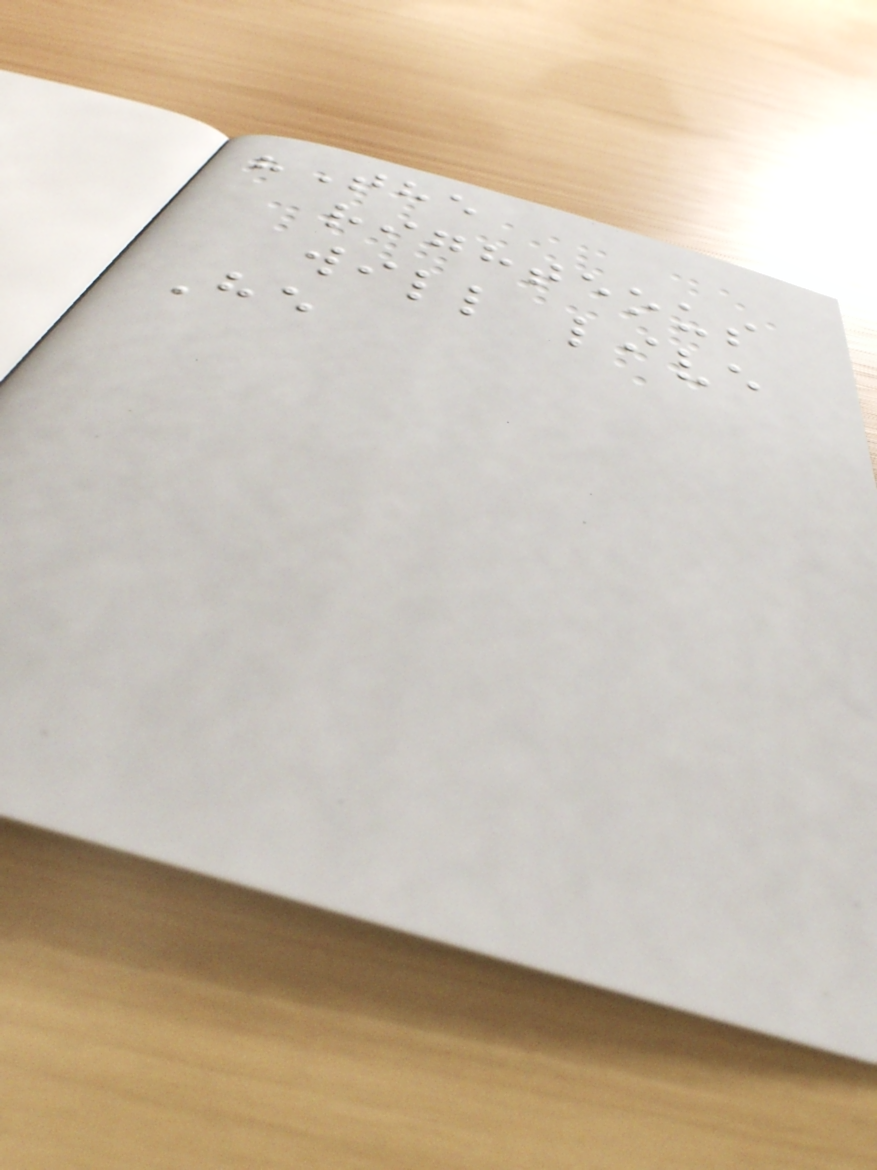"The
righteous
will live
He
